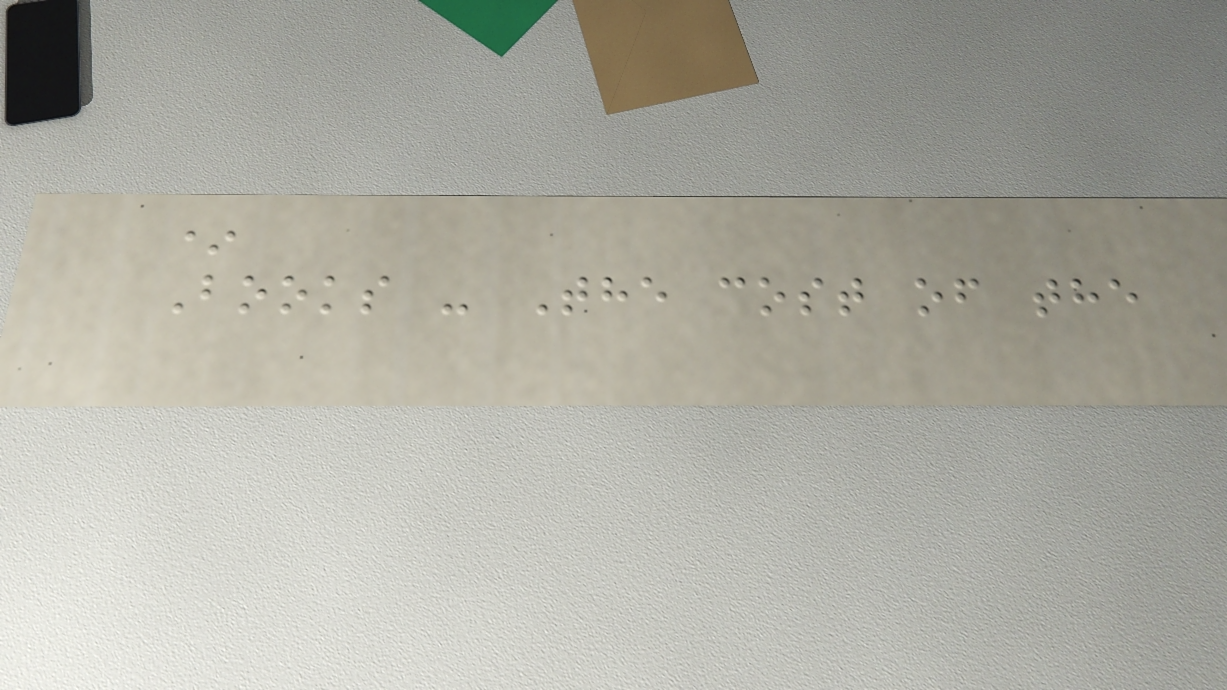*
Books - The cost of the
